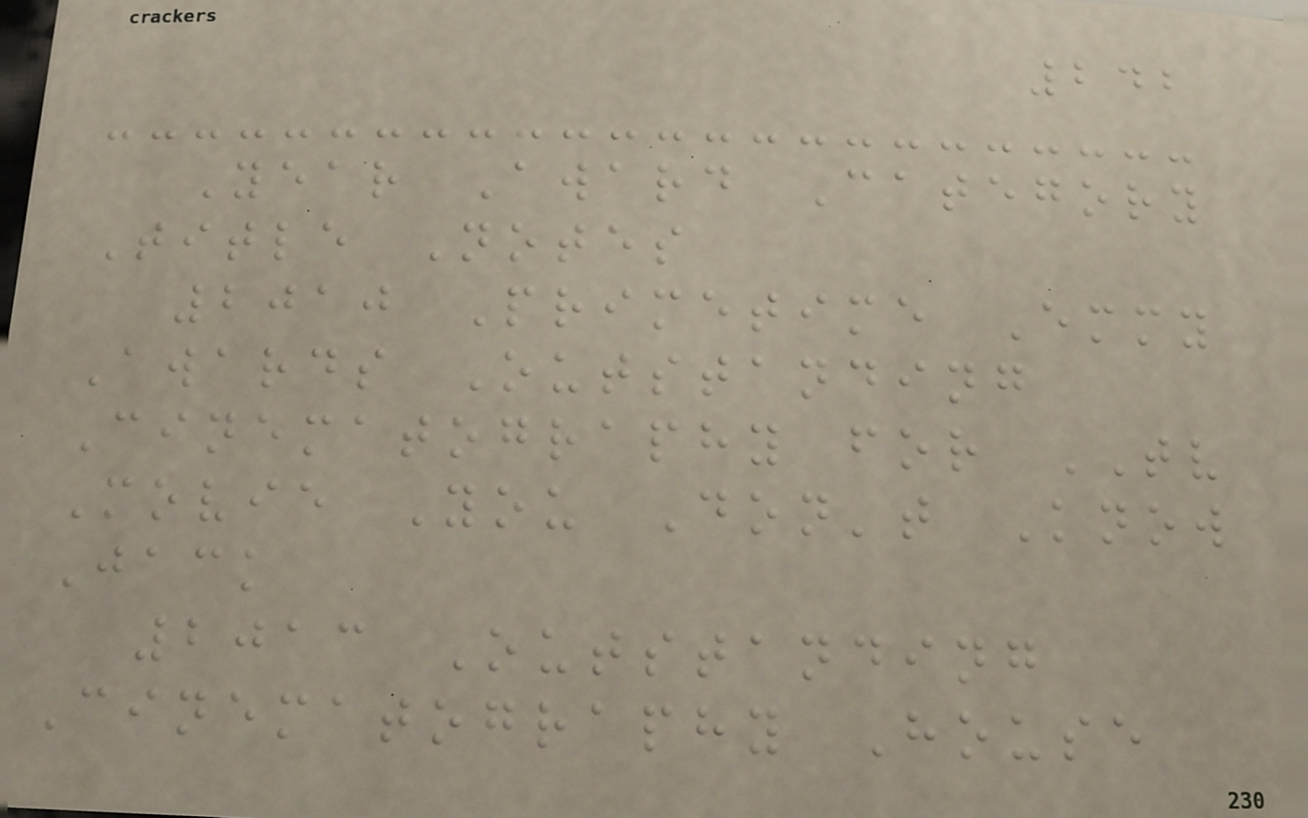242
Year Award Category
Title Notes
2010 Primetime Emmy
Awards Outstanding
Cinematography for TV
Movie You Don't Know
Jack
2013 Outstanding
Cinematography House
